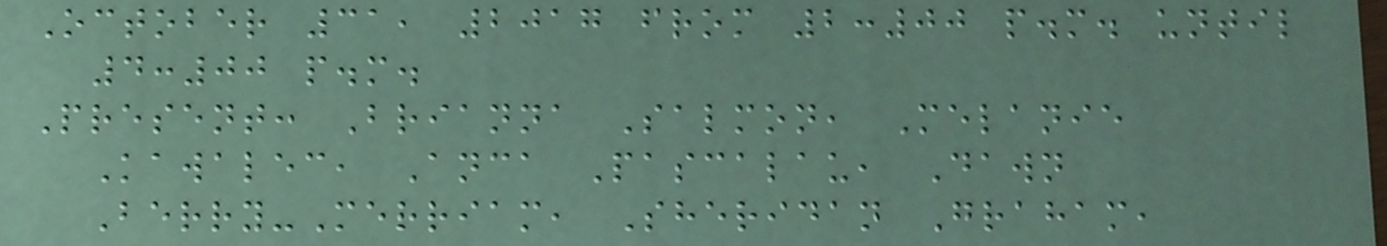October 31, 2017 from 2:00 p.m. until
4:00 p.m.
Present: Brianna Salmon, Melanie
Kawalec, Anca Pascalau, Dawn
Berry-Merriam, Sheridan Graham,
